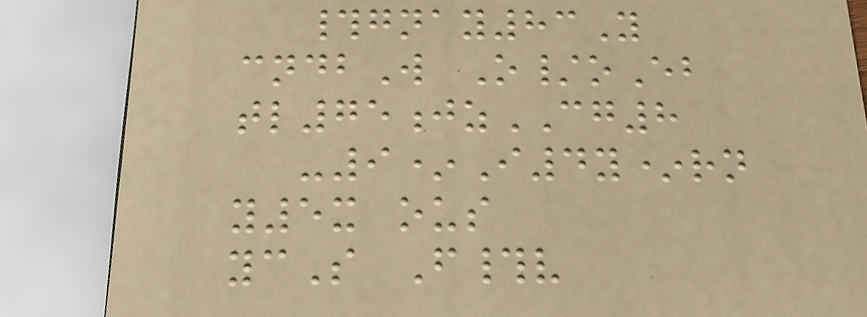#gnay83Y
cndbW O/oEb
tl75jzCG8
-9*I4y*rn
y5x ous
ycS F#v
